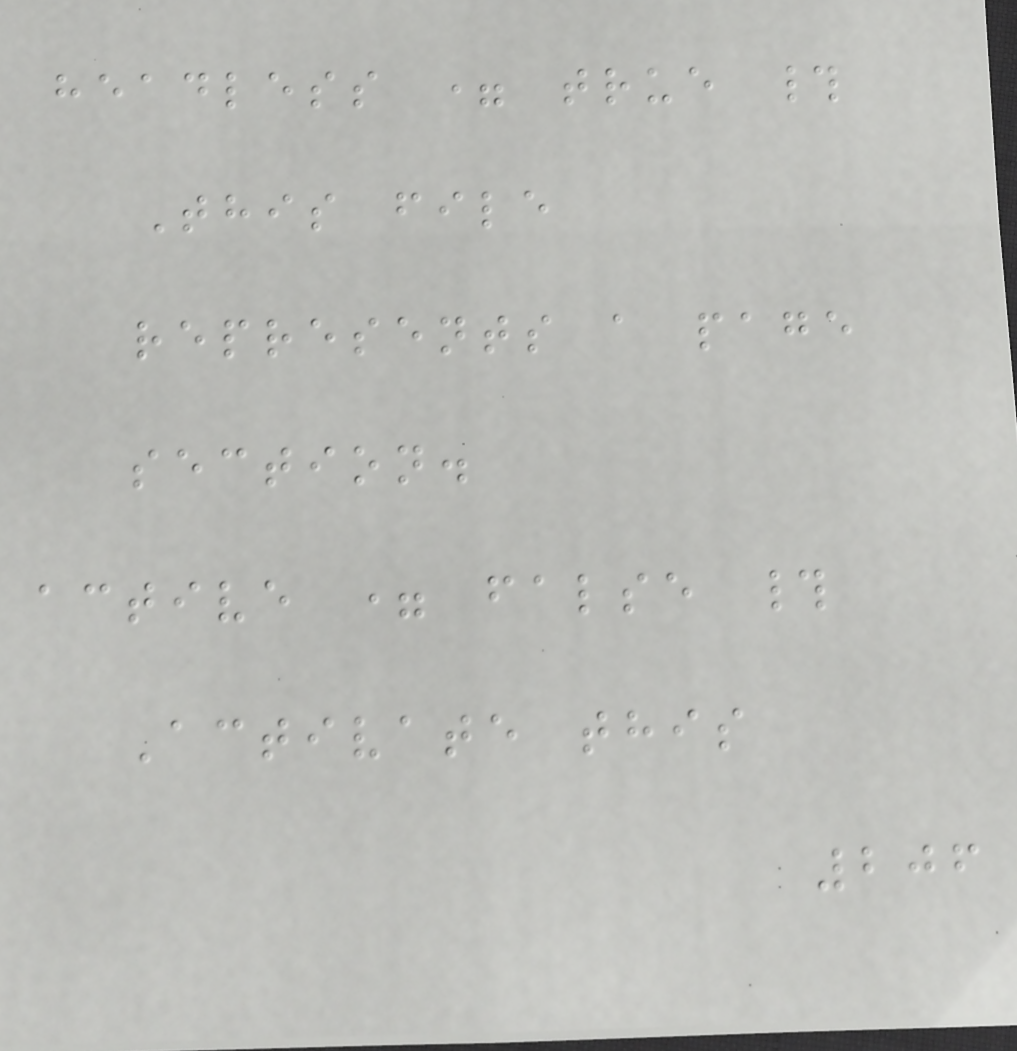headless = true #
This file
represents a page
section.
active = false #
Activate this
206
